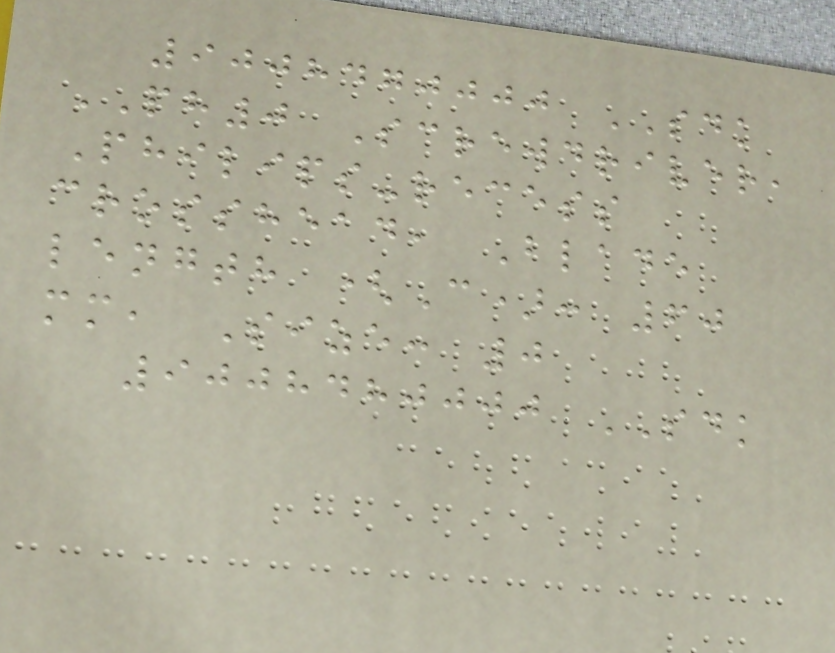9008470000 SDK
PH0 Screwdriver,
Philips-recess
crosshead, Blade
length (C): 60
mm, Size: 0
9008480000 SDK
